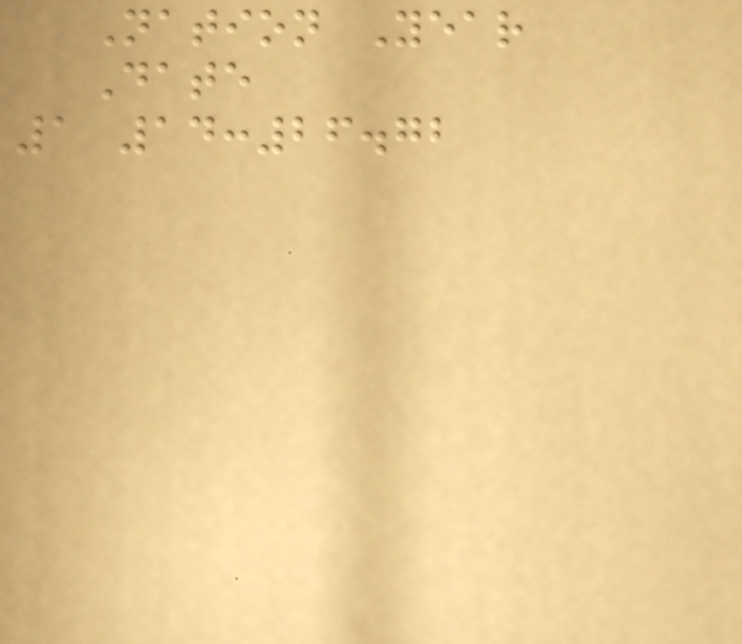Nation Year
Date
1 14:26.72
